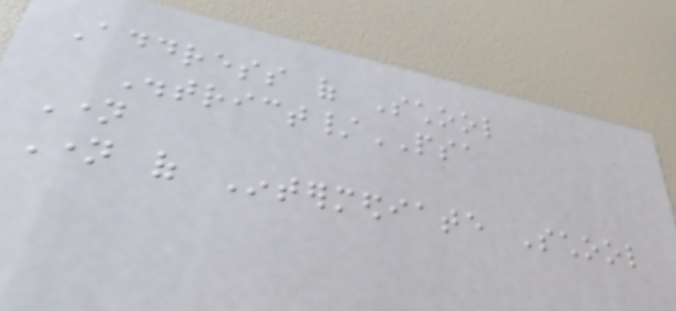Address of School
District/PSA
Name
Name of Intermediate School
